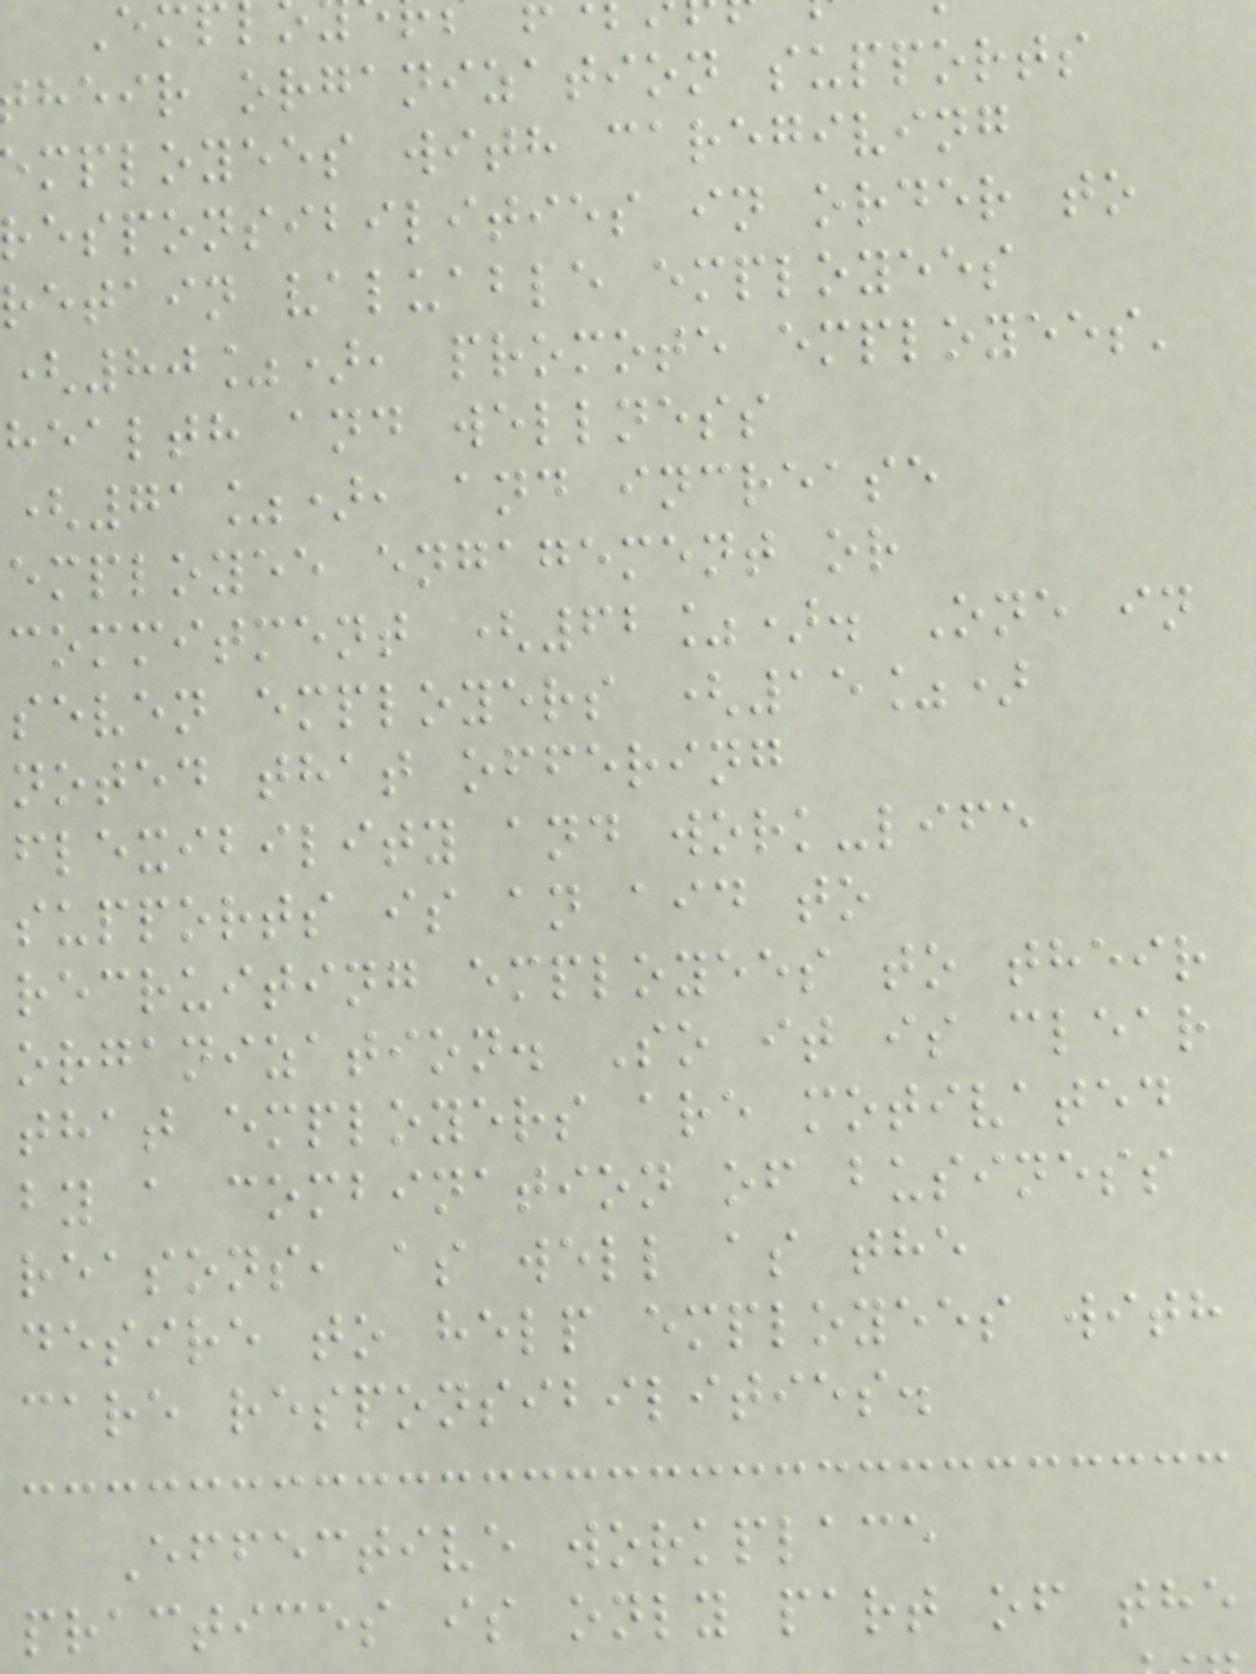heir organization supports
mployees with caregiving
esponsibilities in order to
retain valuable employees
(80%), promote employees'
health and wellness
(71%), and increase
employee engagement or
commitment (62%). One in
seven employers (15%)
noted that offering
flexibility and work-life
supports is an aid to
recruiting employees to their
organization. So it is clear
that employers are motivated
by a combination of business
reasons, as well as the
desire to help employees with
care responsibilities.
Effective workplace
practices is only part of the
